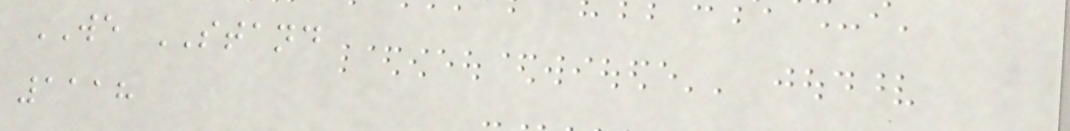WE STAND
1118
